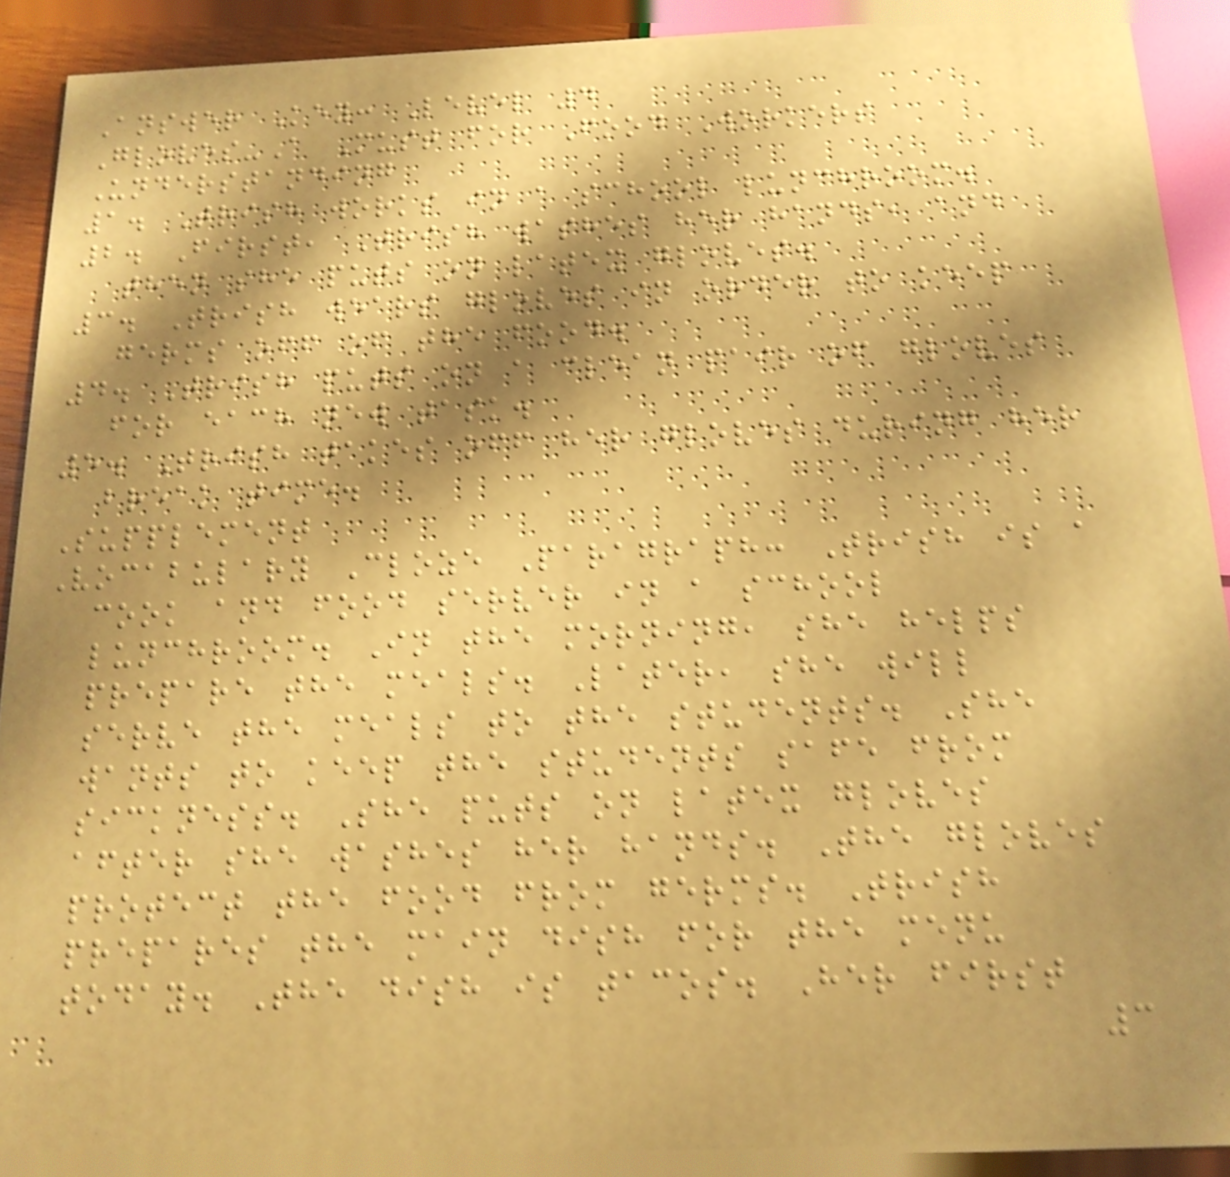Answer Key: Level 4
Gloves-A Must for Food Workers
Understanding
1. Trish works in a school lunchroom.
2. First, Trish washes her hands, and
then she puts on latex gloves.
3. Trish wears gloves in order to keep
germs off of the food.
4. Trish puts on a clean pair of gloves
for each new task.
5. Trish takes off her gloves during her
break time.
Supplement
Vocabulary Cloze Paragraph: Trish is a
cook and food server in a school
lunchroom. In the morning, she helps
prepare the meals. Later, she will
serve the meals to the students. She
wants to keep the students safe from
sickness. She puts on latex gloves
after she washes her hands. The gloves
protect the food from germs. Trish
prepares the main dish for the menu
today. The dish is tacos. Her first
3
